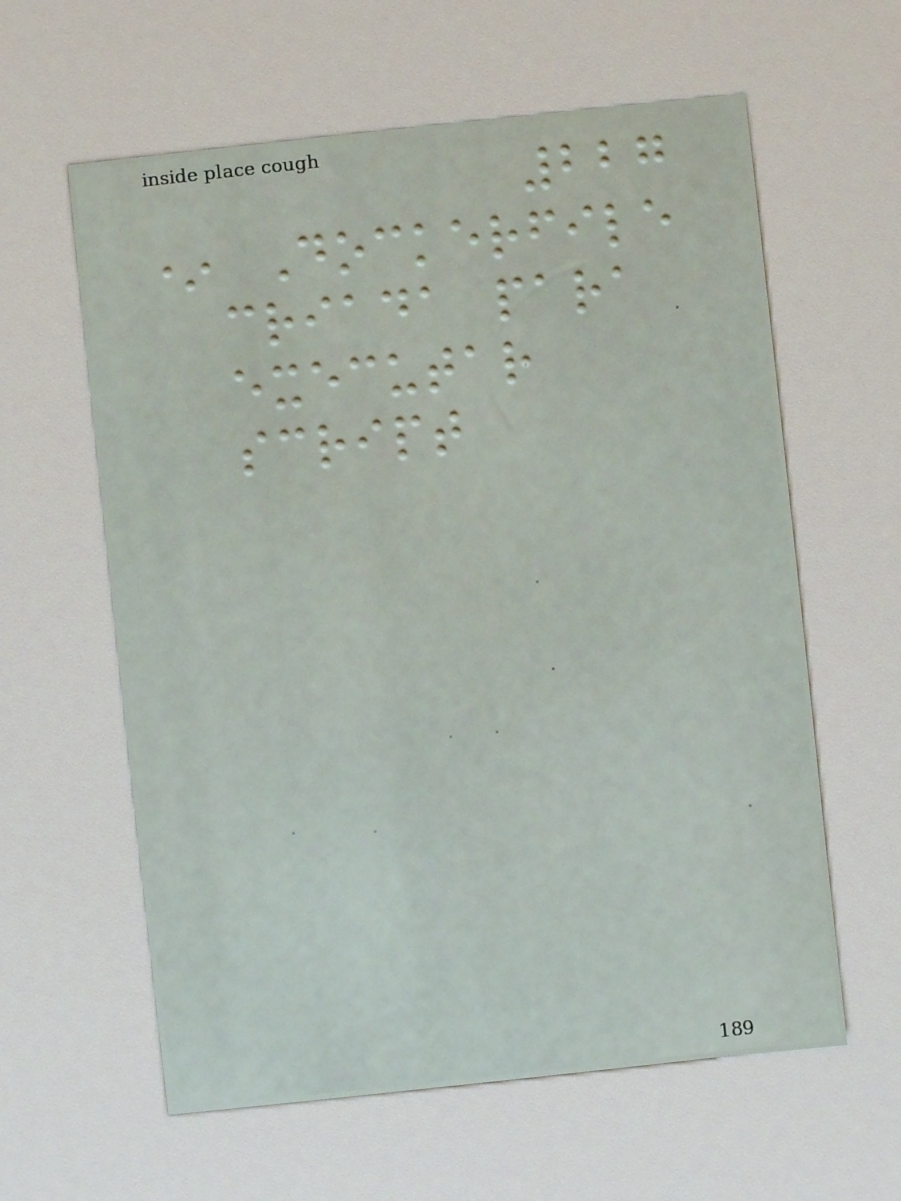227
* Dockerfile
criada para
executar
script
